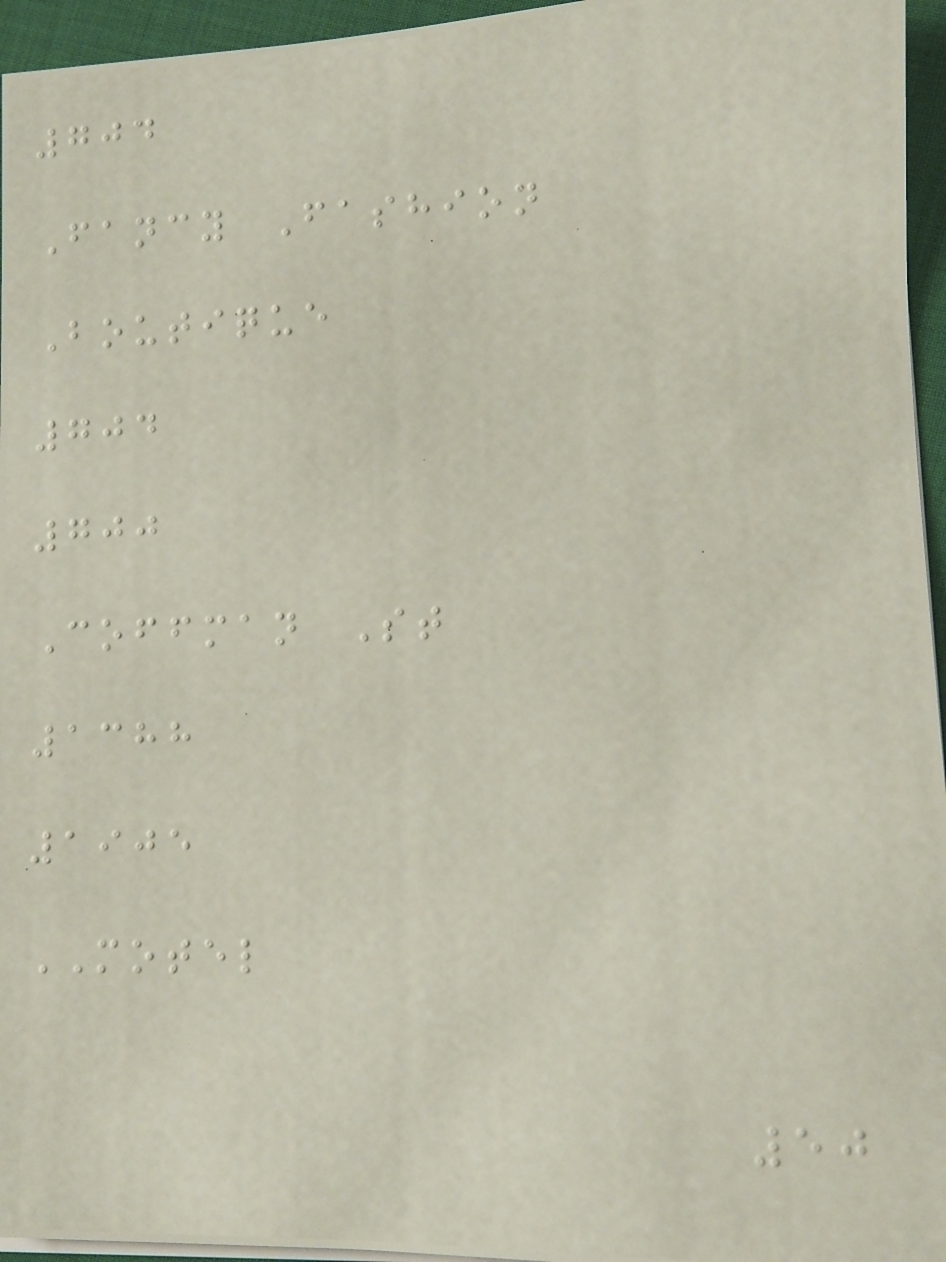704
Fancy Fashion
Boutique
704
700
Coffman St
1388
1905
MOTEL
50
